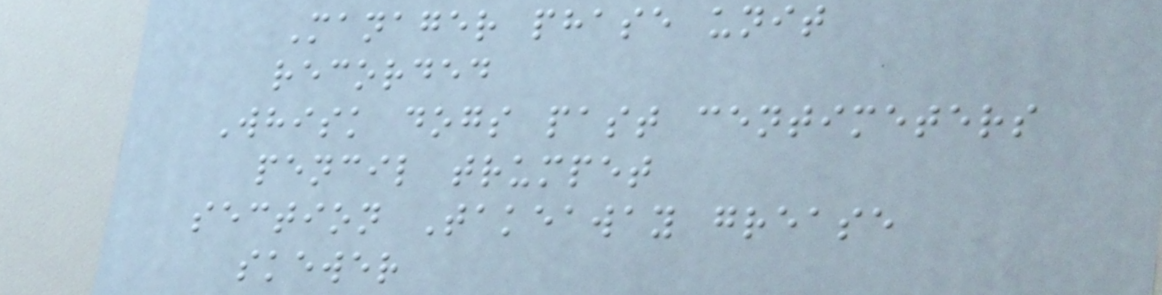Manager phase unit
recorded
Whisk dogs past centimeters
pencil trumpet
section Takeaway grease
skewer
